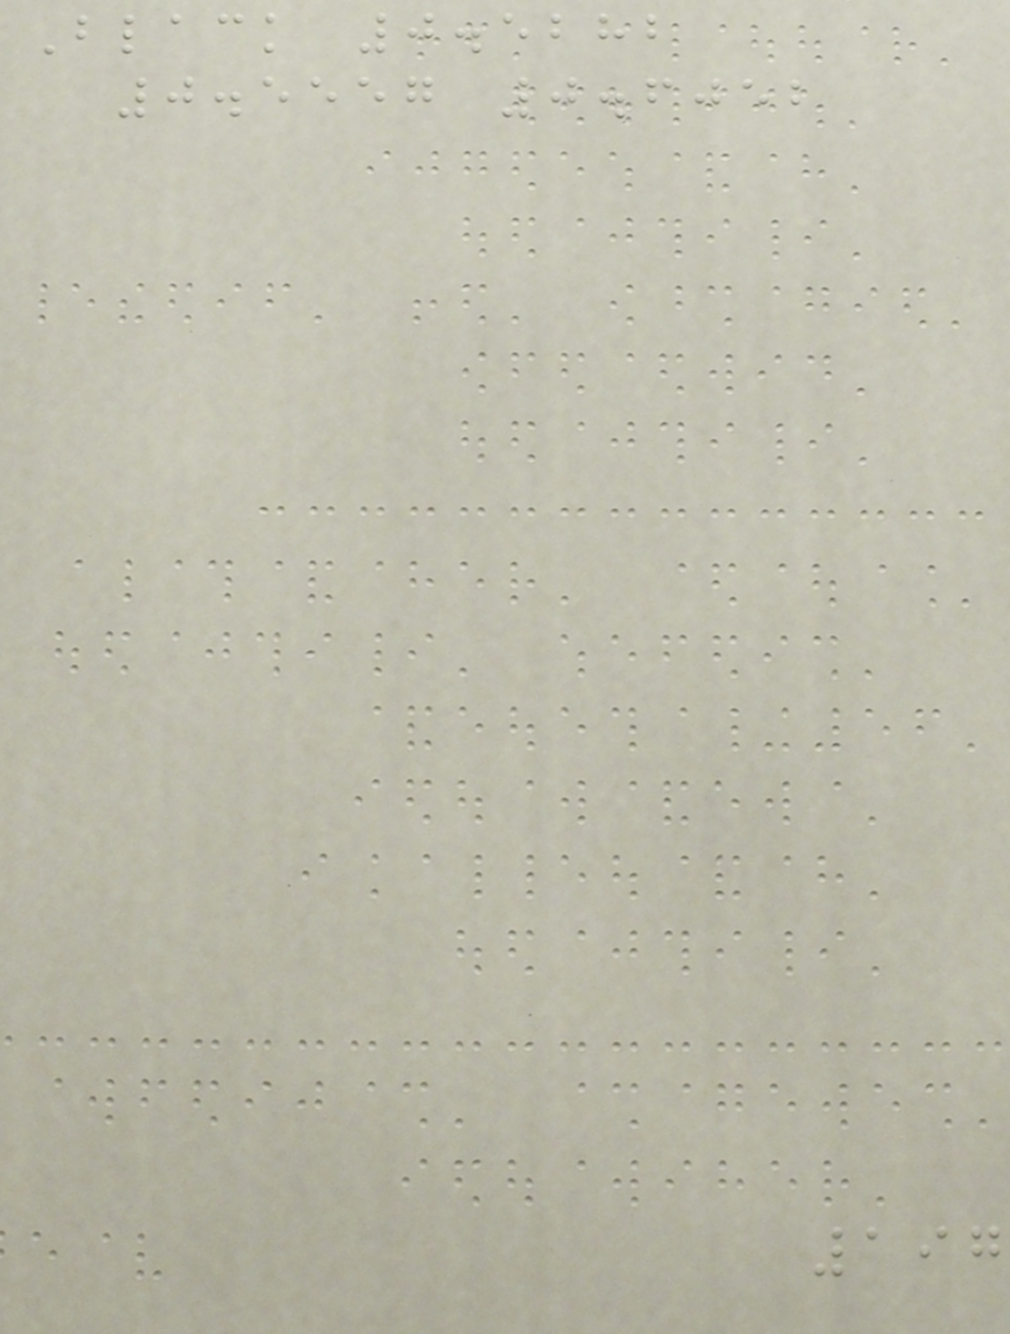Black 0.5282
0.5557 0.6052
197
